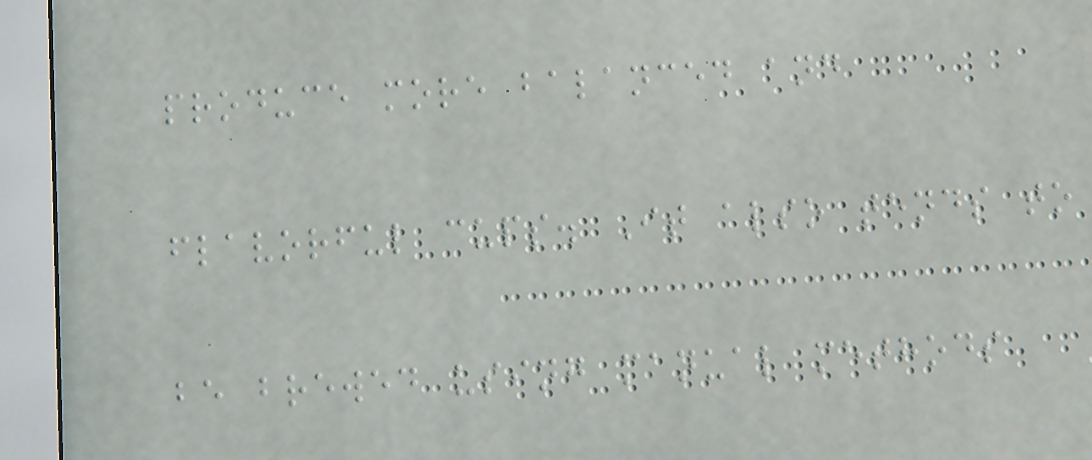produce more balanced and
flavorful cups. It also tends to
be brewed using manual methods
